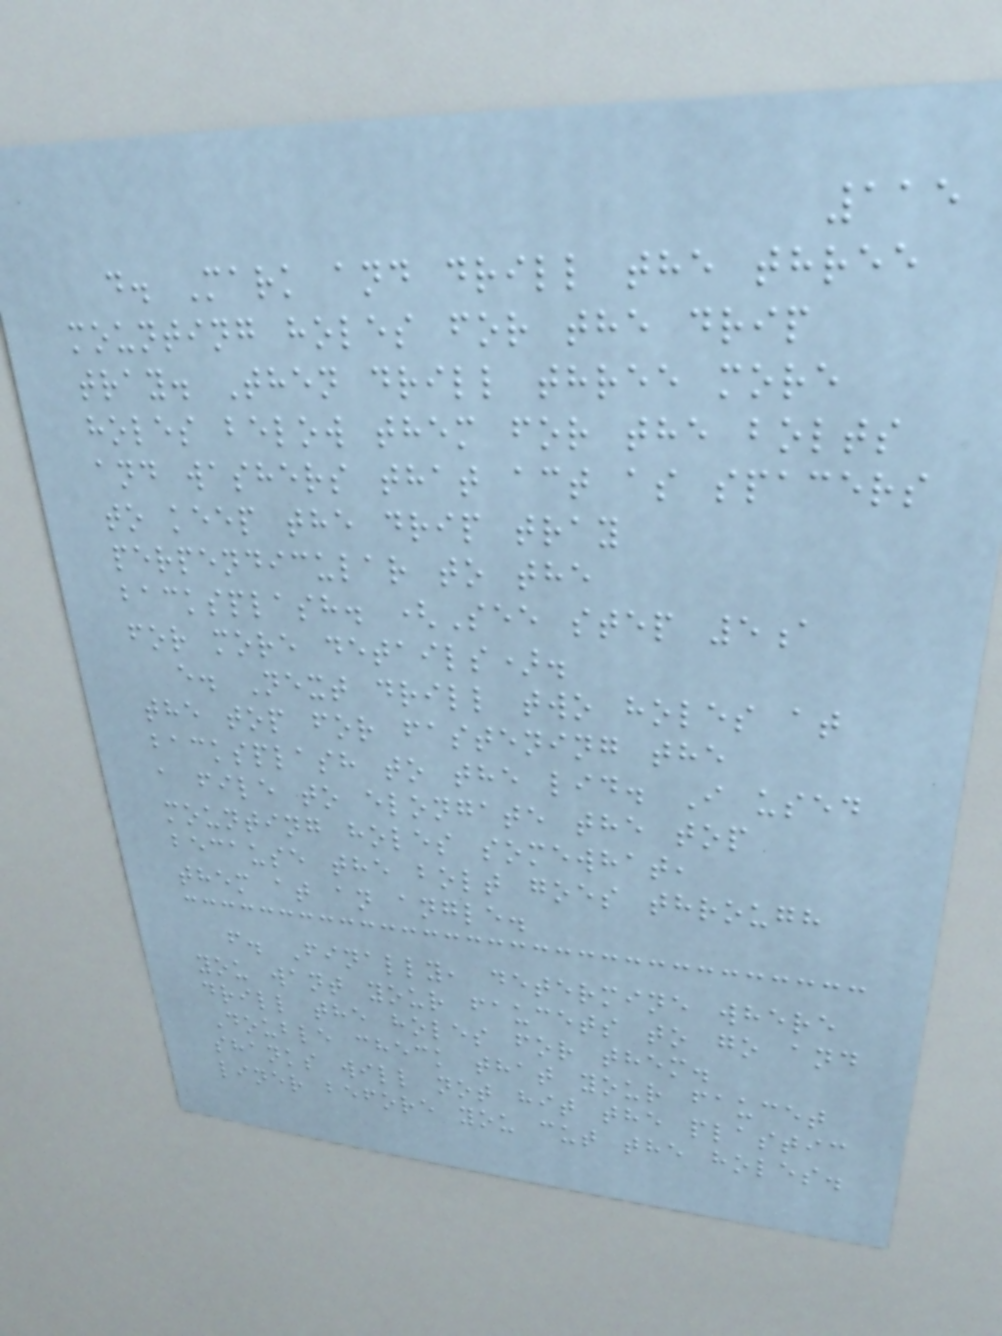115
d. Mark and drill the three
mounting holes for the drip
tray. Then drill three more
holes below them for the bolts
and washers that act as spacers
to keep the drip tray
perpendicular to the
backsplash. (See step 5a
for more details).
e. Next drill two holes at
the top for fastening the
backsplash to the lid. I used
a file to elongate the top
mounting holes somewhat,
because the bolt goes through
them at an angle.
f. Finally, determine where
you want your faucets to go and
drill the holes for them.
Double check that your faucet
shanks will not hit the plastic
liner before you cut the holes.
